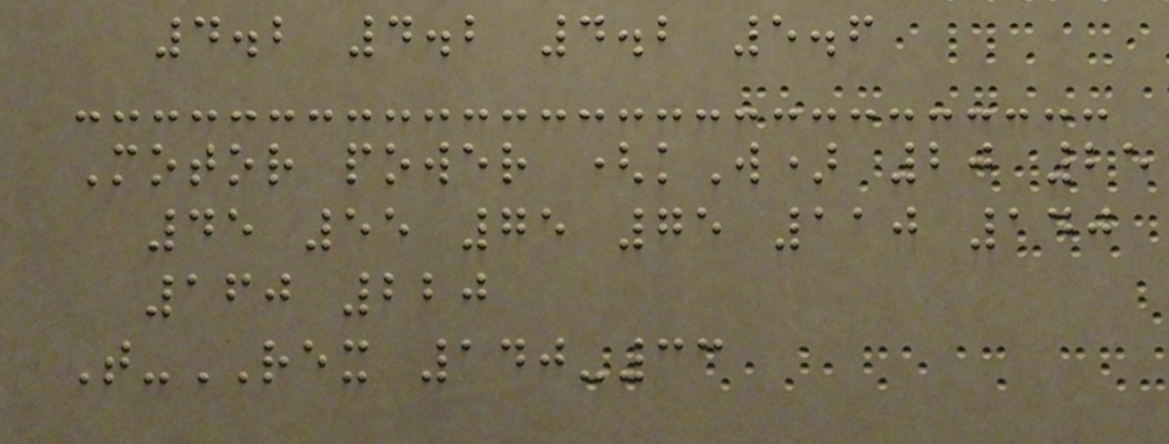4.2 4.2 4.2 5.6
Motor power (kW) 20 25
45 55 75 75 110 140
160 220
T-REX 140-33
